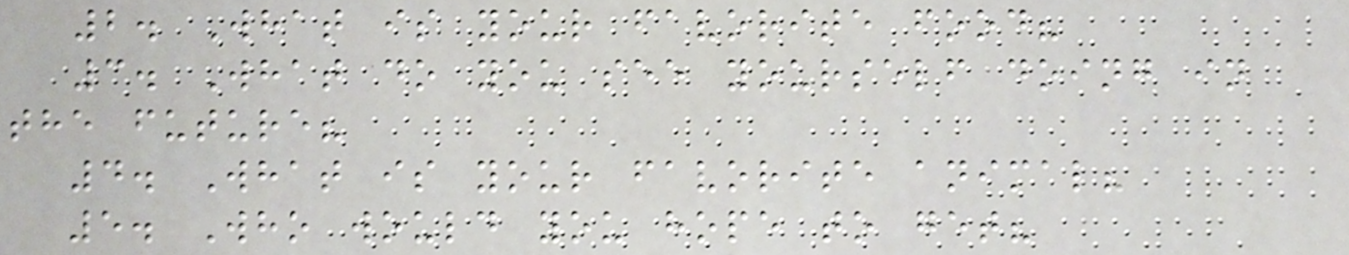2. What is your favorite food?
3. What do you see yourself doing in
the future?
4. What is your favorite animal?
5. Who would you hope to get?
